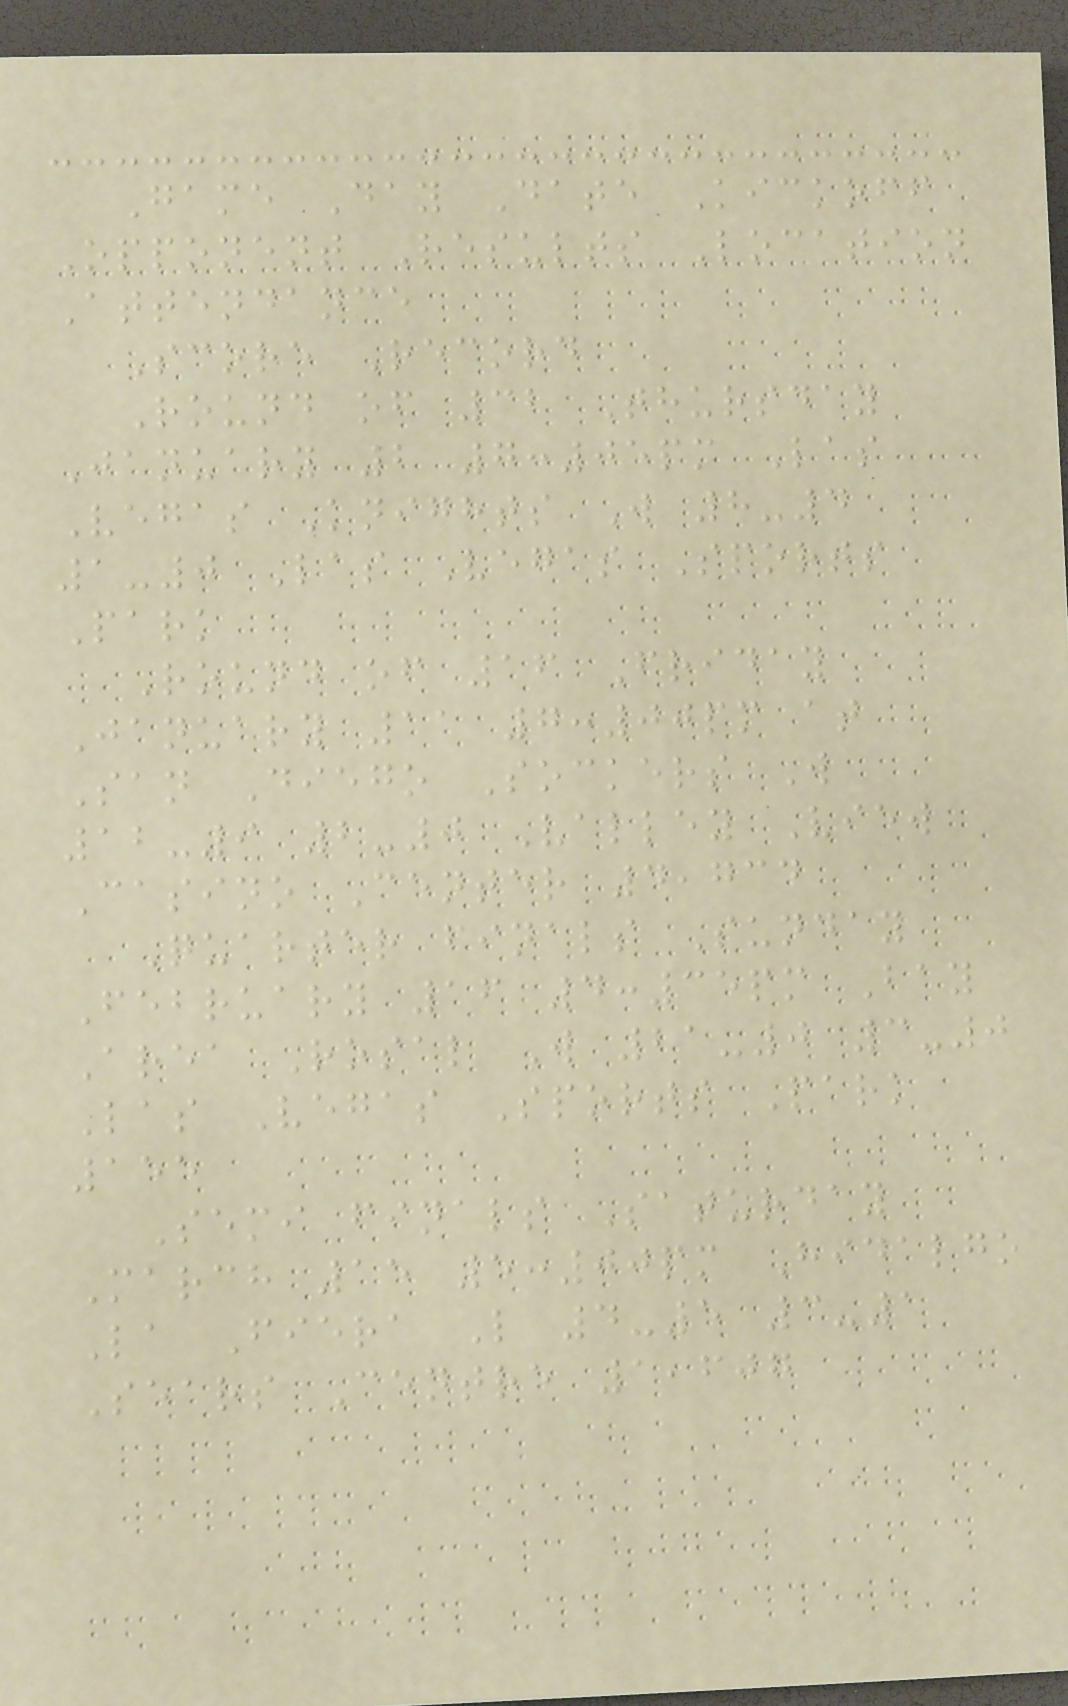Game Day Date Kickoff
Opponent Results Location
Attendance
Score Record
Round of 32 Thursday
January 2 7:05pm Las
Vegas Knights W 8-4
1-0 Las Vegas Sports
Park
Round of 16 Friday
January 11 7:00pm at
San Diego Sockers W
12-9 2-0 Valley View
Casino Center 4,734
Quarter finals Sunday
February 16 4:35pm Bay
Area Rosal W 21-0 3-0
Las Vegas Sports Park
155
Semi finals Saturday
March 15 5:00pm Hidalgo
La Fiera L 4-5 3-1
Sears Centre 1,607
